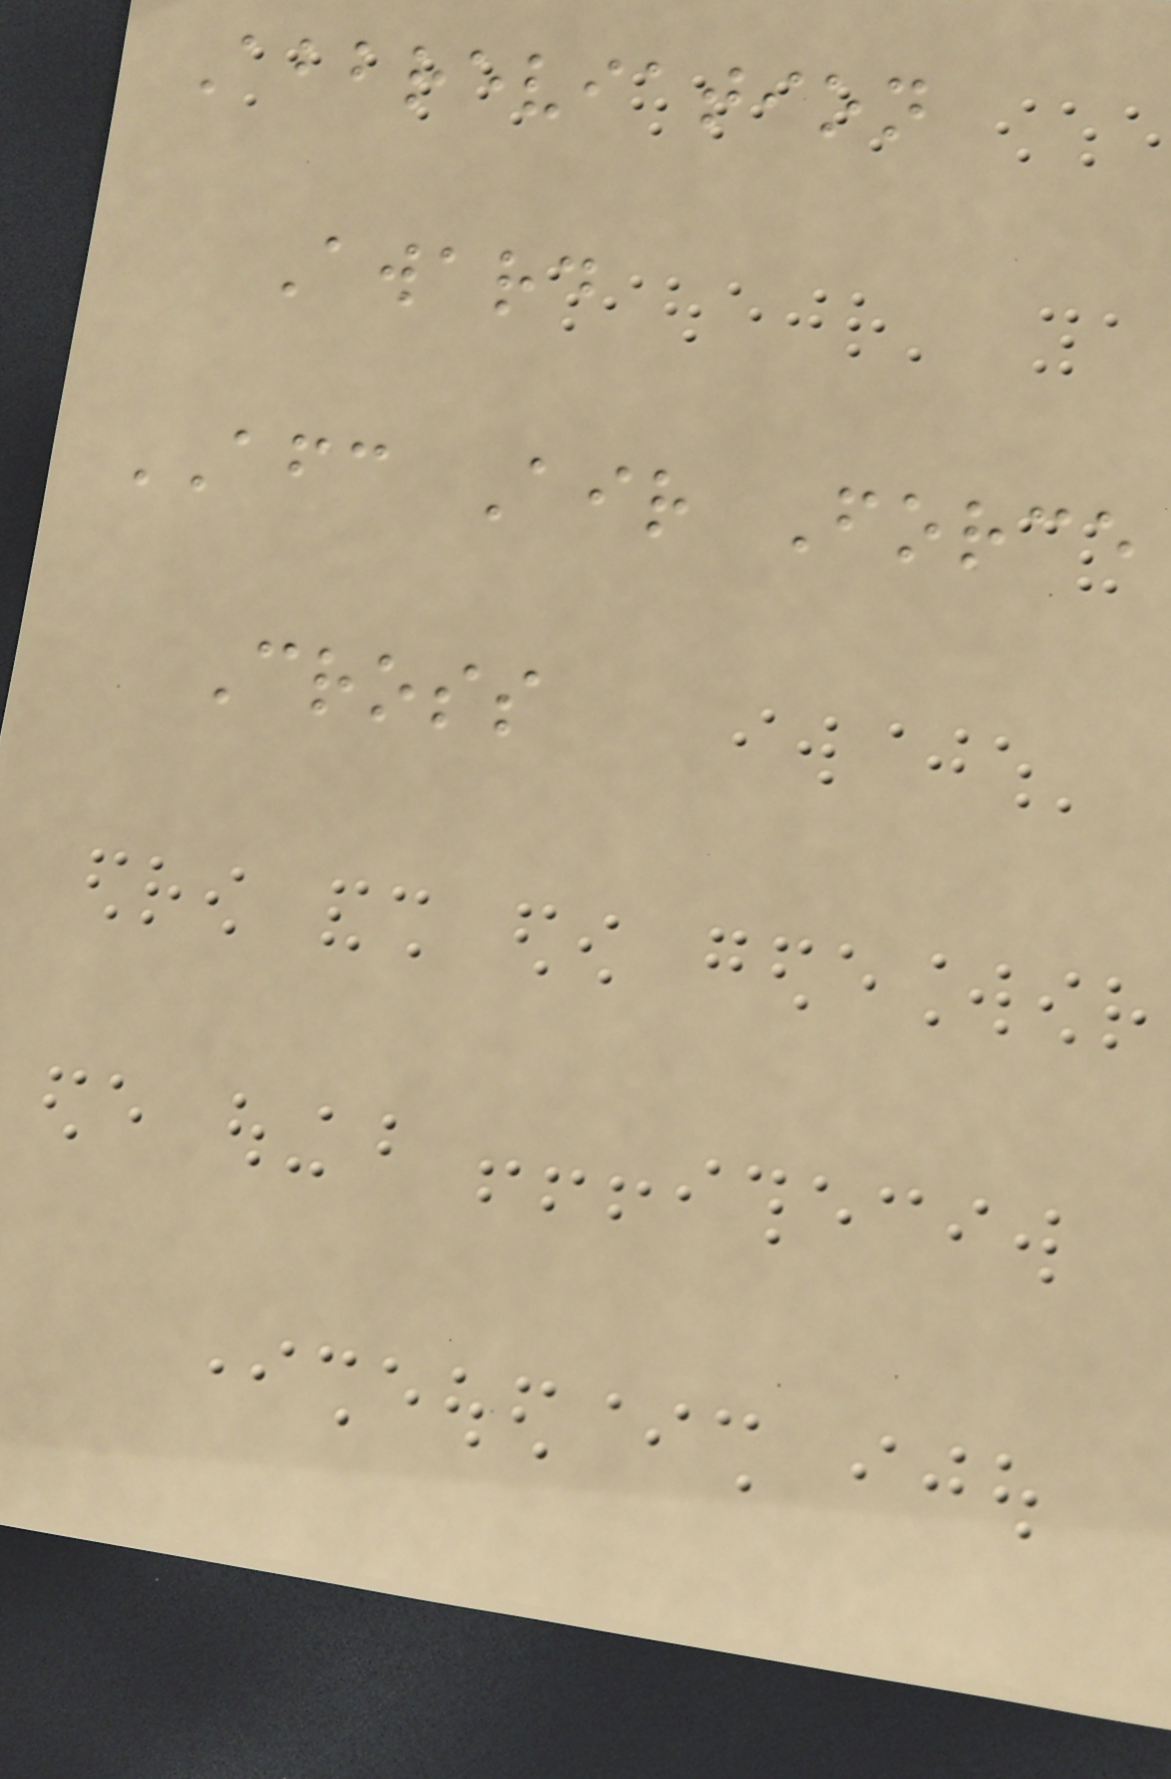Abbreviation
Award
AFC Air Force
Cross
